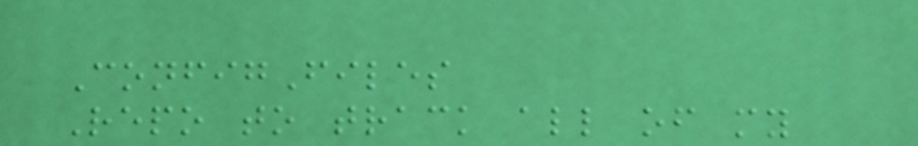ConfigFiles
Repo to track all of my
